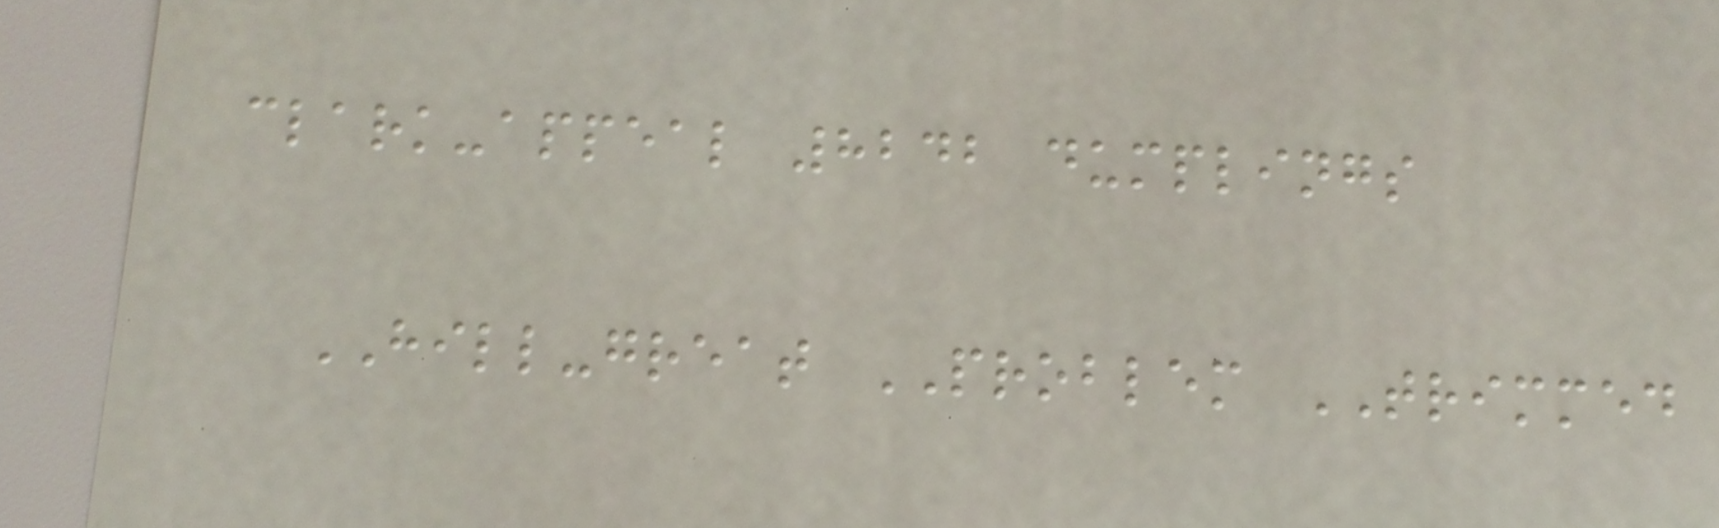clark-appeal 8242 dumplings
HILL-great PROBLEM TRIMMED
